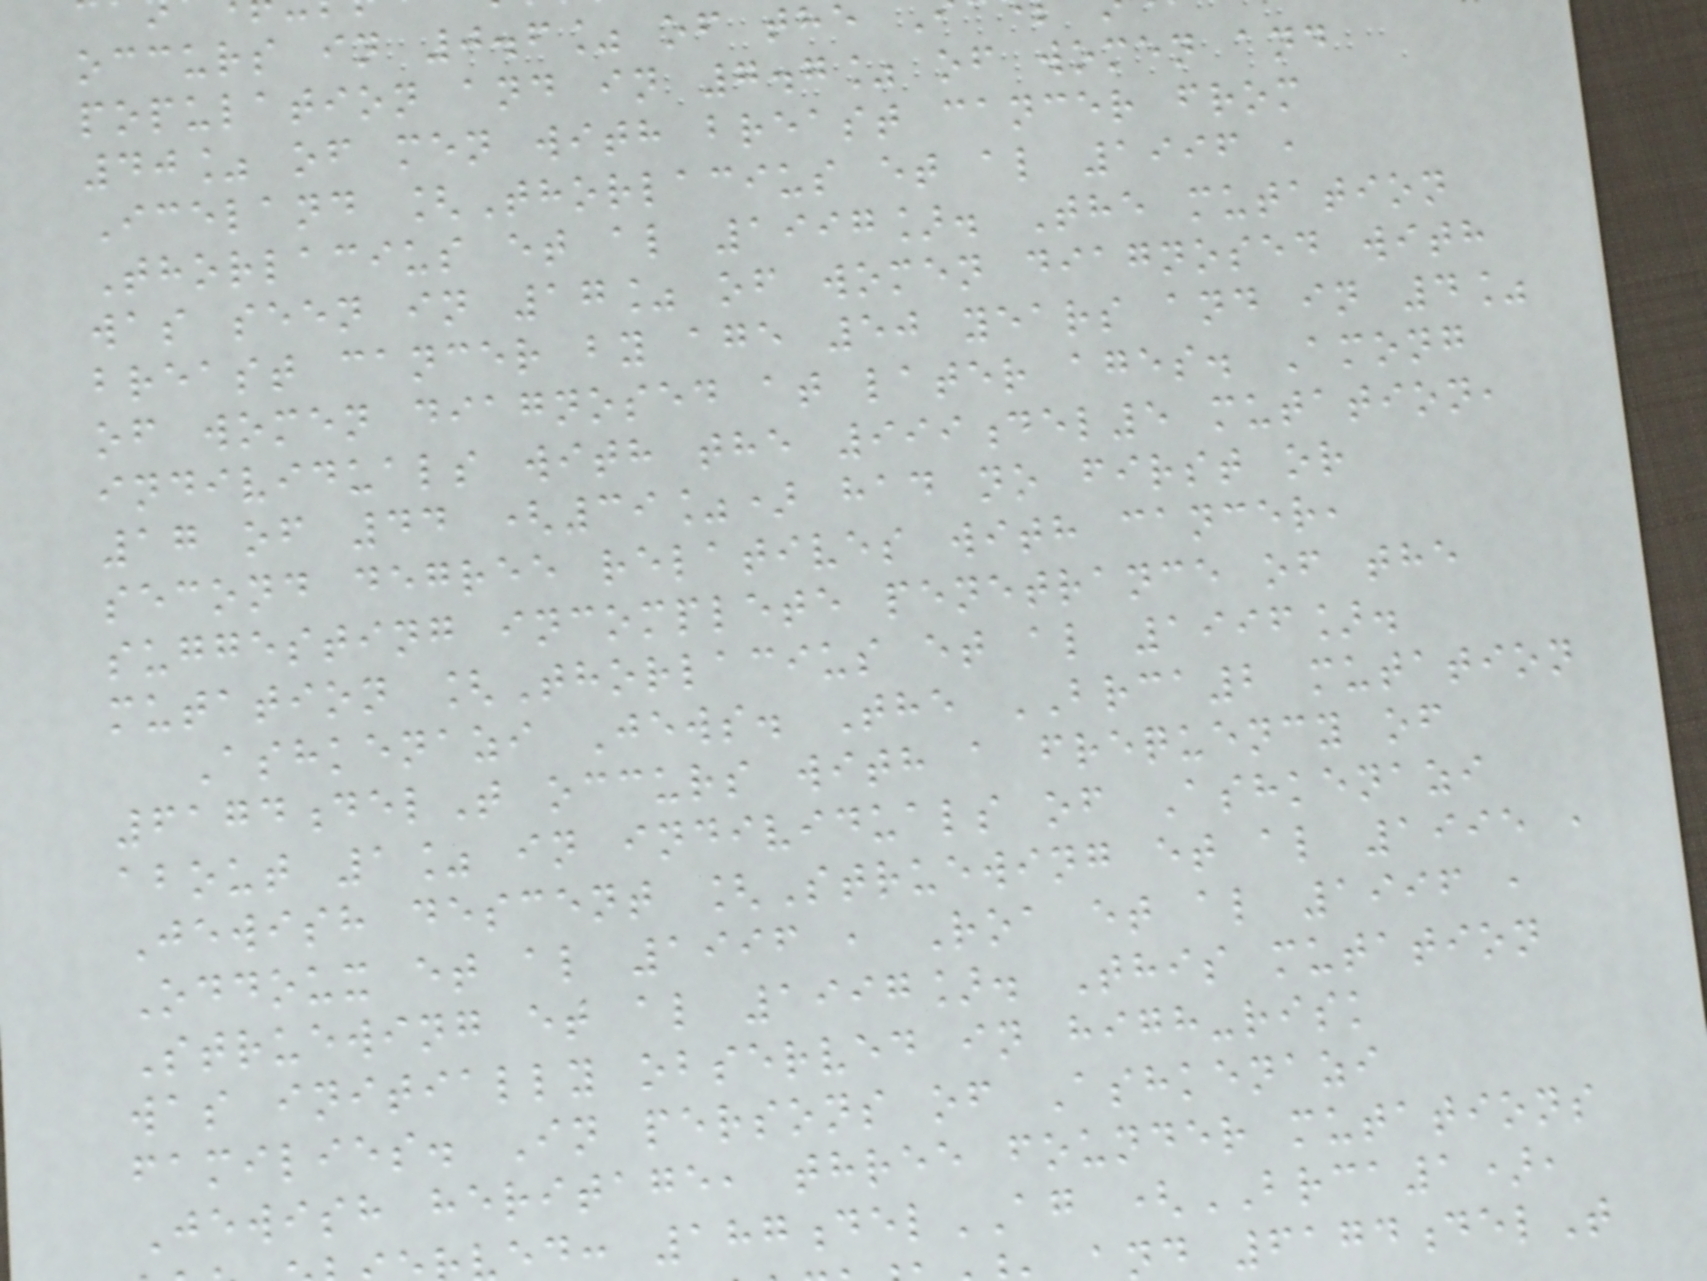occurs in 0.6% of the
population and in 7.7% of women and
40% of men with breast cancer from
Iceland [Thorlacius et al 1996 ,
Thorlacius et al 1997]. The mutation
was seen in 17% of women diagnosed with
breast cancer by age 50 years and in 4%
of women diagnosed at later ages. Among
individuals with the 999del5 mutation,
17 of 44 (39%) had no first or
second degree relatives with cancer,
suggesting incomplete penetrance of the
mutation [Thorlacius et al 1996].
Ashkenazi Jews. The BRCA2 mutation
6174delT occurs with a frequency of
about 1% in individuals of Ashkenazi
Jewish descent [Struewing et al 1995 ,
Oddoux et al 1996 , Roa et al 1996 ,
Struewing et al 1997]. This mutation
was initially observed in high-risk
families. In persons of Ashkenazi
Jewish heritage, three founder mutations
ed: 187delAG (BRCA1),
nd 6174delT
